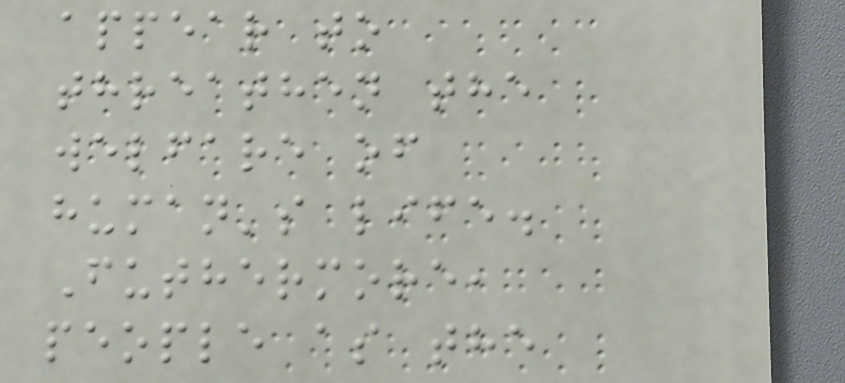appear to
threathen the
welfare of
human's life.
Futhermore,
people as the
